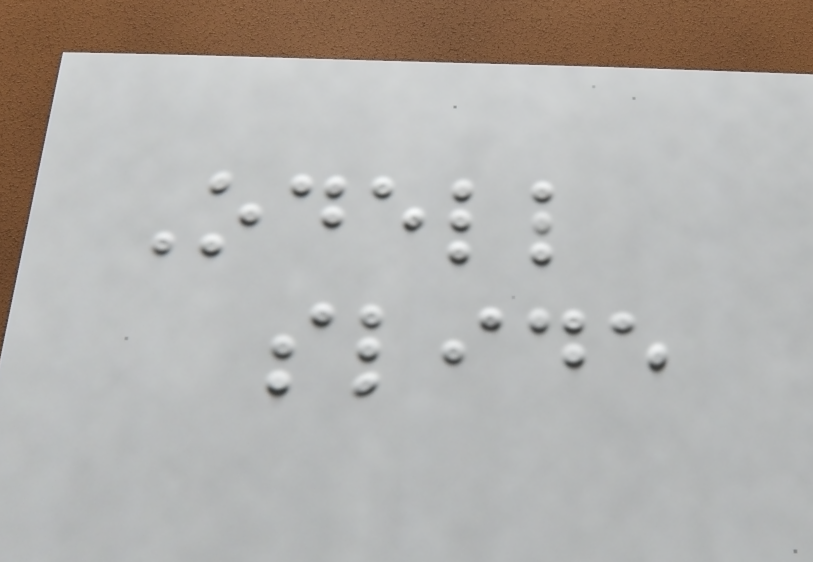Odell
slide
